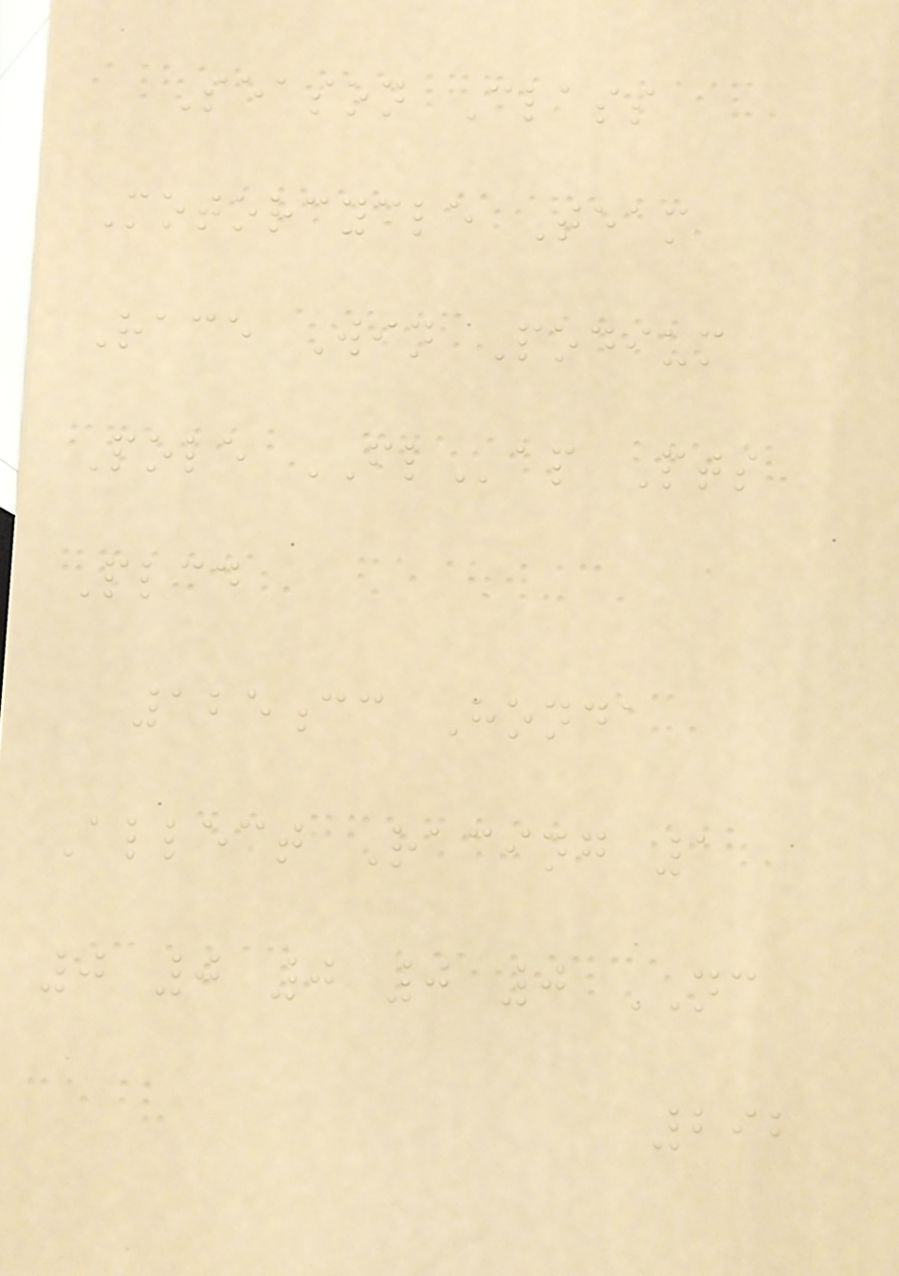Season Class
Motorcycle Team
Race Win Podium
Pole FLap Pts
Plcd
125cc Honda
Allect Racing 1
0 0 0 0 0 NC
292
